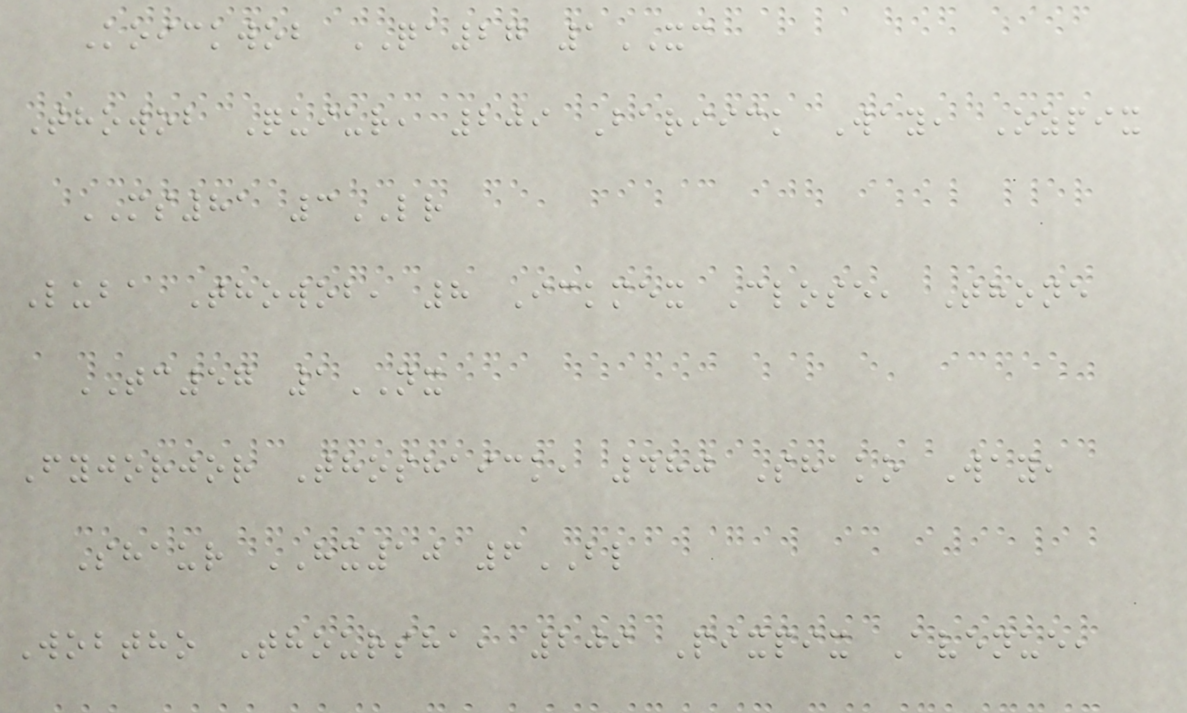Koickwob QA27 1XC
Thowob Quiur, 209 Bariick Way, Ozpix
MS81 3LR
Luba Thowob, 8 Ickmex Close, Thone
TC57 1NX
Fyjorjor Thoshaick, 480 Shako Way,
Shaur HX10 6BL
Wobtho Thoursha, 209 Pixpix Avenue,
